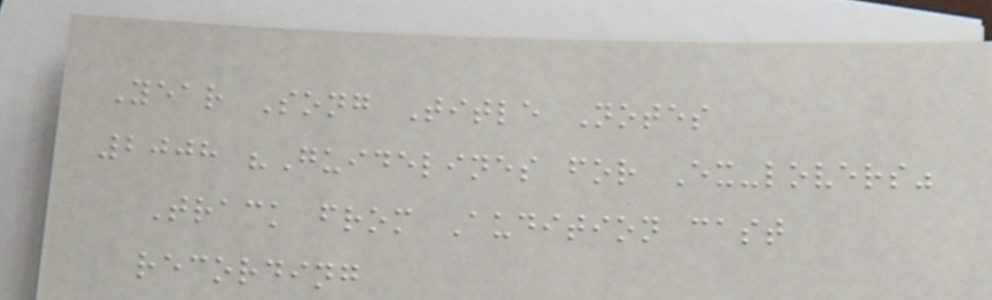Year Song Title Notes
2008 "Guidelines for Ex-lovers"
Track from Audition cast
recording
